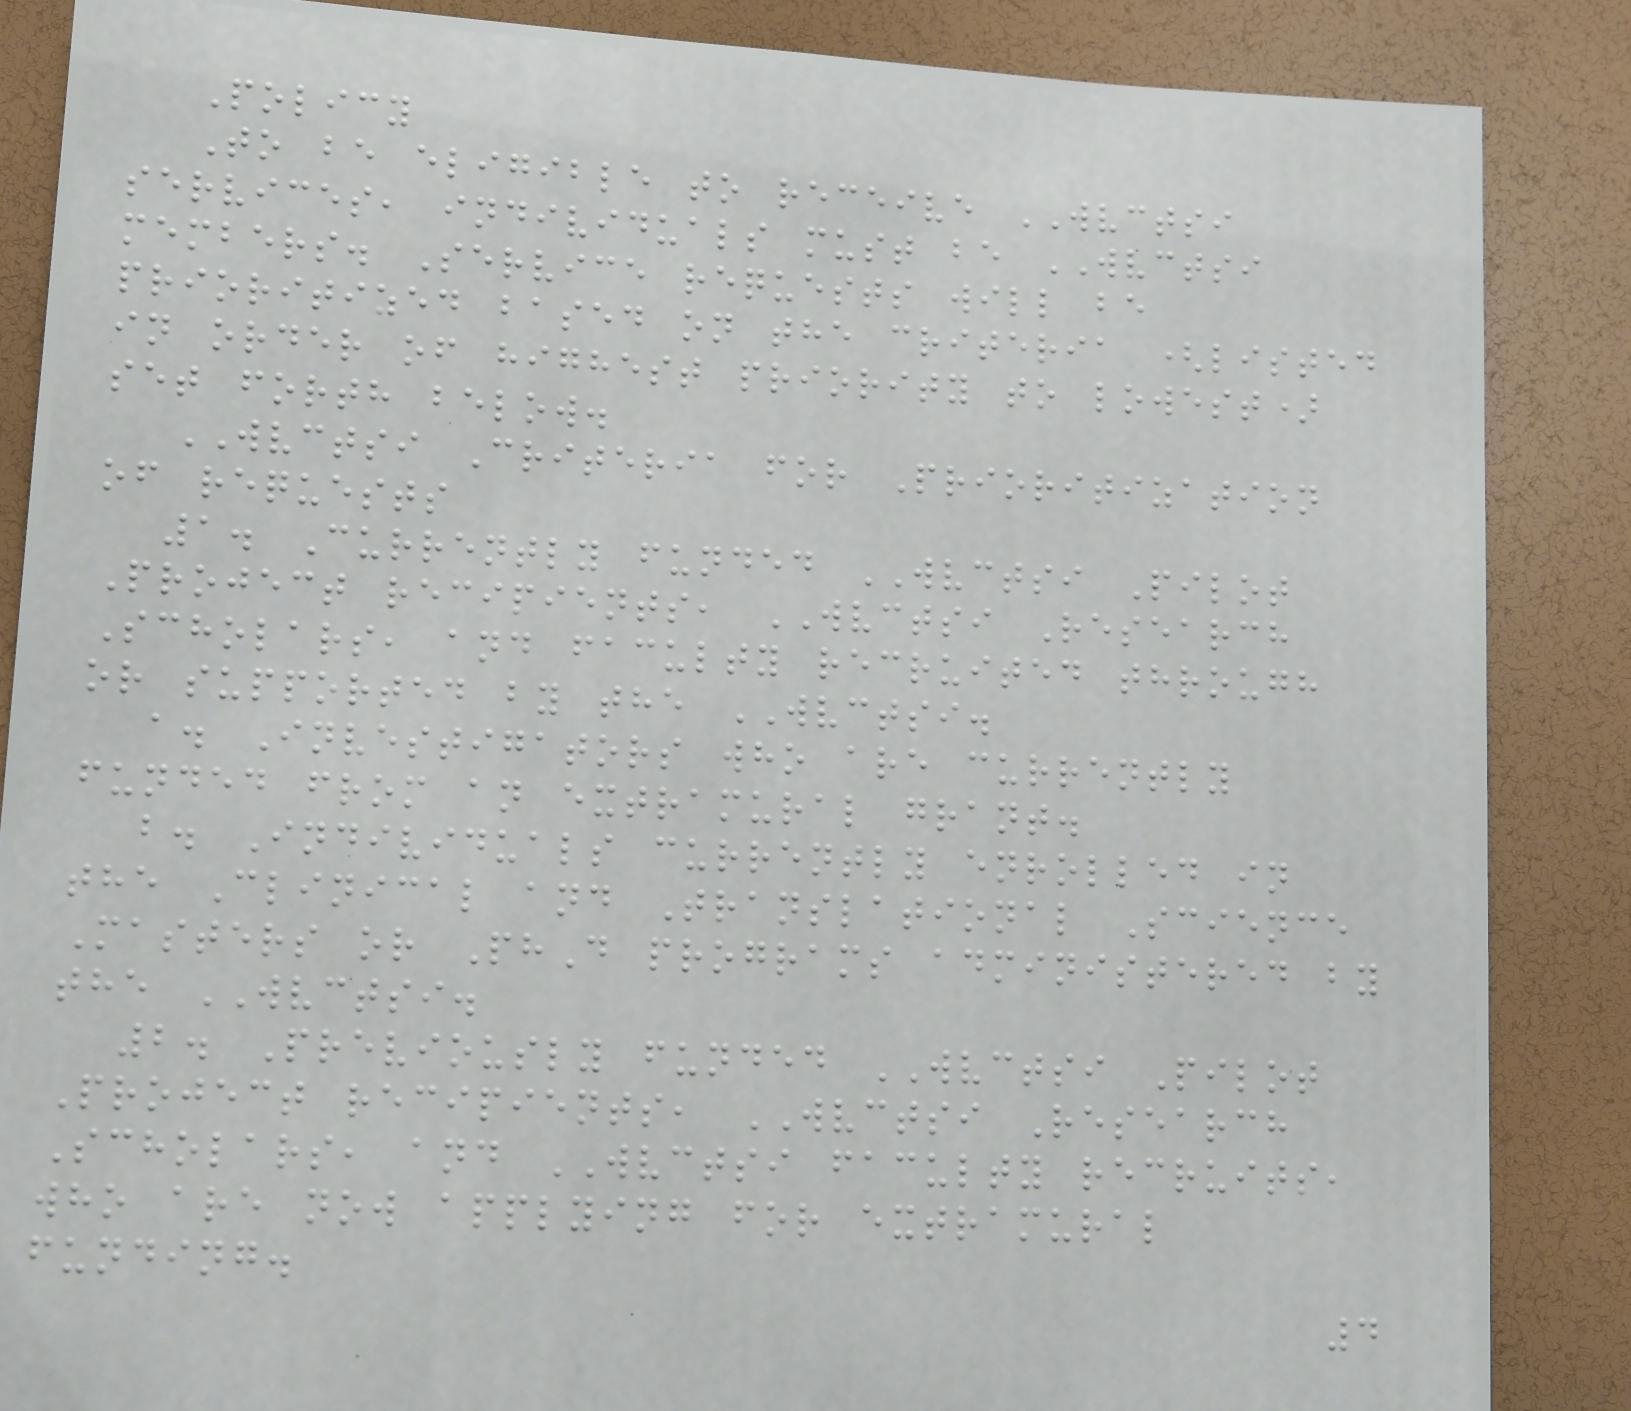Policy
To be eligible to receive WVCTSI
services, individuals must be WVCTSI
members. Service requests will be
prioritized based on the criteria (listed
in order of highest priority to lowest)
set forth below.
WVCTSI Criteria for Prioritization
of requests
1. Currently funded WVCTSI Pilot
Project recipients, WVCTSI Research
Scholars, and faculty recruited through
or supported by the WVCTSI.
a. Investigators who are currently
funded from an extramural grant.
b. Individuals currently enrolled in
the Clinical and Translational Science
Masters or PhD programs administered by
the WVCTSI.
2. Previously funded WVCTSI Pilot
Project recipients, WVCTSI Research
Scholars, and WVCTSI faculty recruits,
who are now applying for extramural
funding.
4
